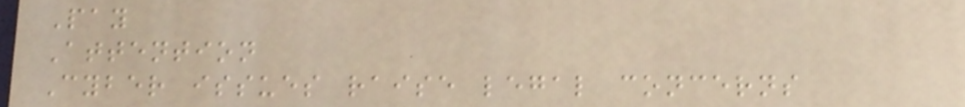Pay
Attention
Cyber issues raise legal concerns
